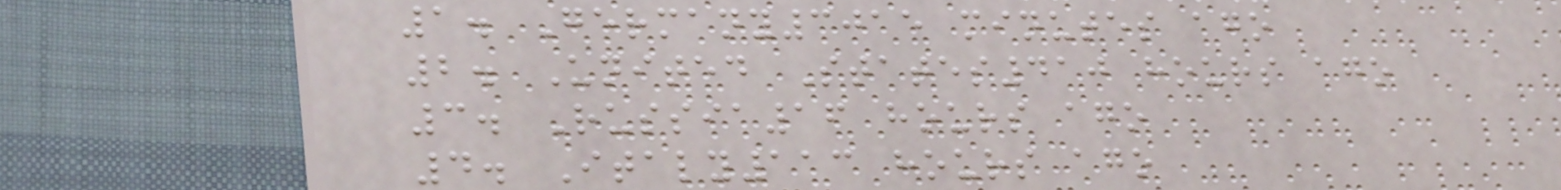1. Germany3015 minutes ago
2. United States410 hours ago
3. Russia16 hours ago
4. Italy113 hours ago
